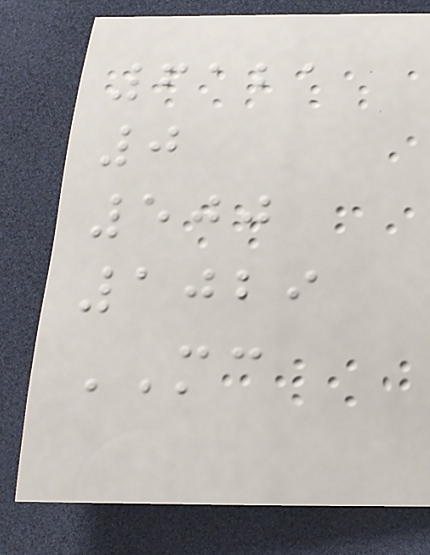6121
0
500
1029
MC
